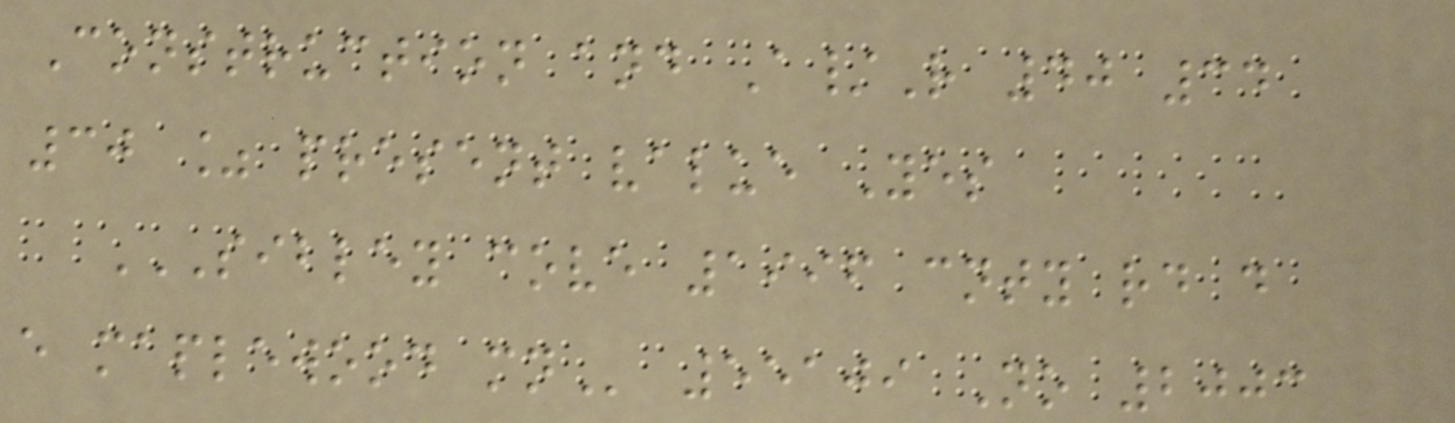Construction and A/R 40 34
30 % present value Yes
SIBLEY COVE 1996 CNTY RD D
E MAPLEWOOD MN 55109 No 2003
